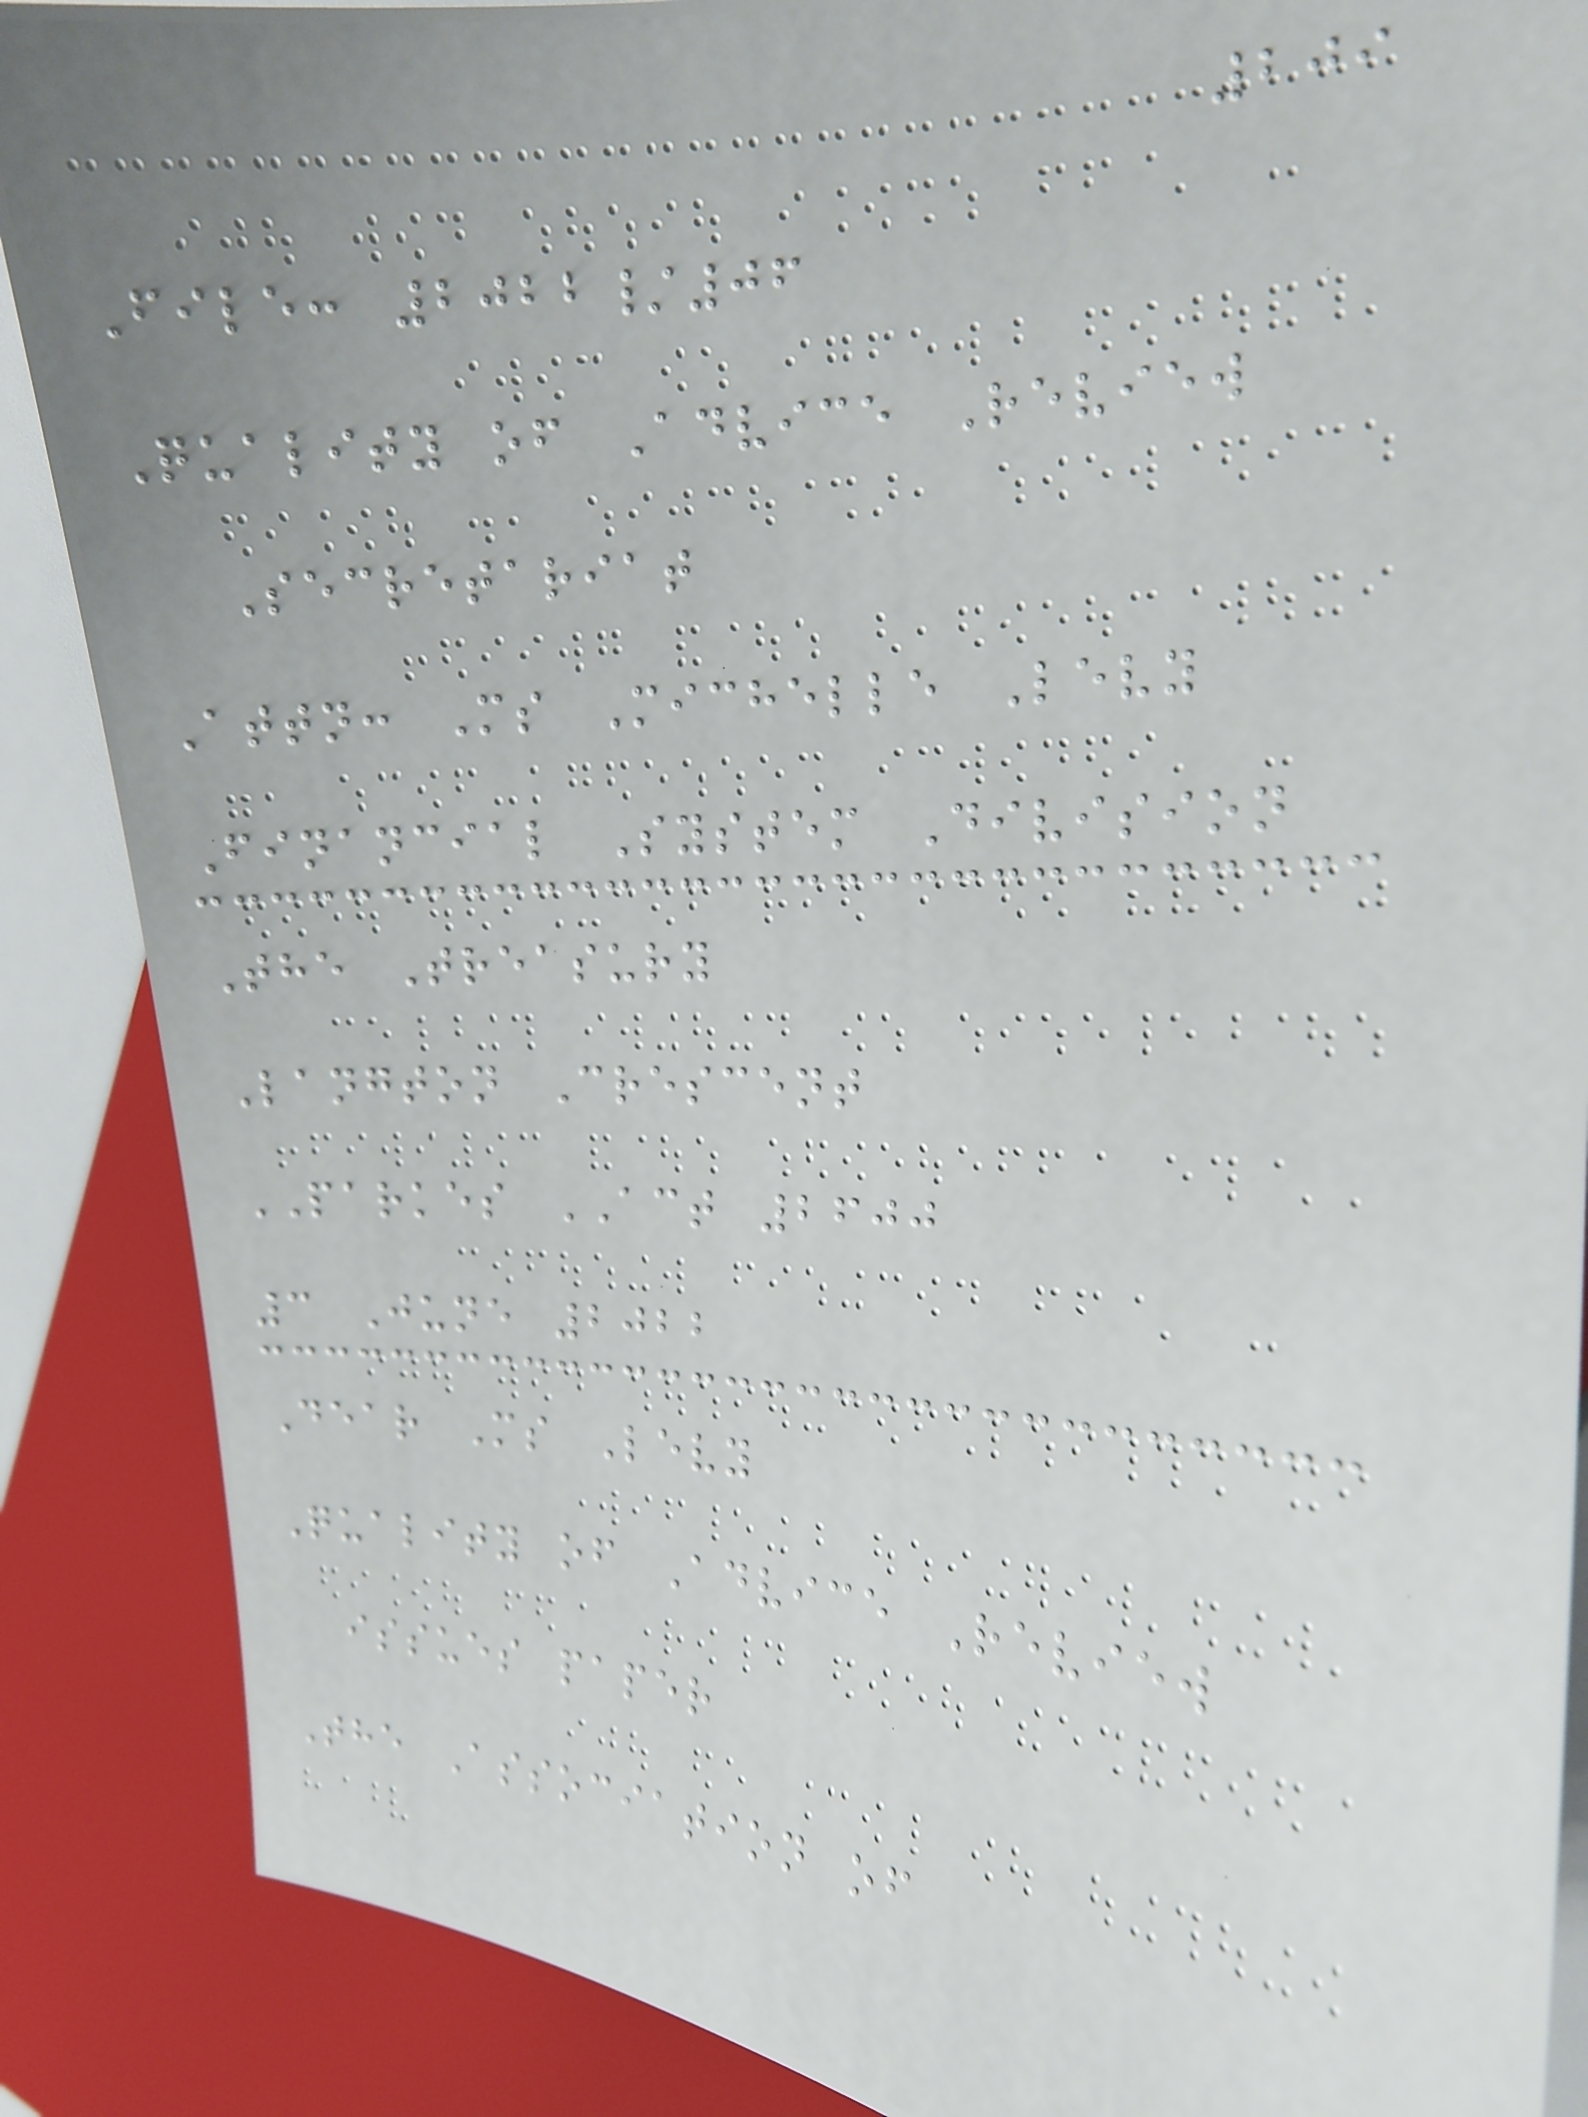209
File: 2022/06
Quality of Advice Review
Secretariat
Attn: Ms Michelle Levy
Financial System Division
The Treasury
Langton Crescent
PARKES ACT 2600
3 June 2022
Dear Ms Levy
Quality of Advice Review
issues paper
The Association of
